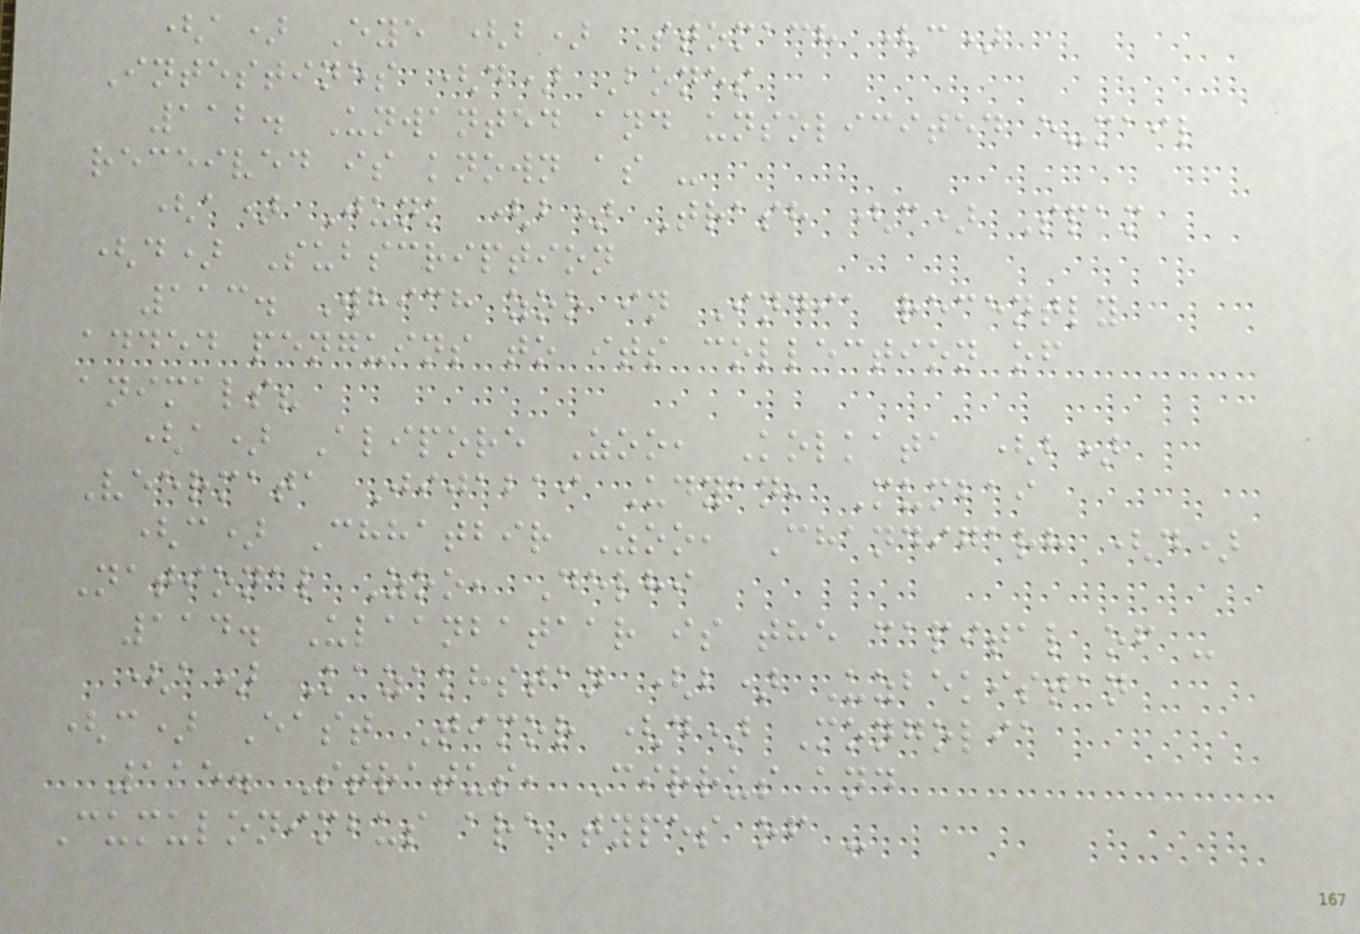(a) Eye (b) Stomach (c)
Intestines (d) Bones
112. Unwanted and unsolicited e-mail
received is known as -
(a) Junk (b) Trash (c) Spam
(d) Subscription
113. Which zoo in India recently
added penguins to its collection of
animals?
(a) Alipore Zoo, Kolkata (b)
Veermata Jijabai Udyan, Mumbai
(c) Chhatbir Zoo, Chandigarh (d)
National Zoo, Delhi
114. Ulaanbataar is the capital of -
(a) Kazakhstan (b) Uzbekistan
(c) East Timor (d) Mongolia
115. Stratus, Cirrus and
Cumulonimbus are types of -
